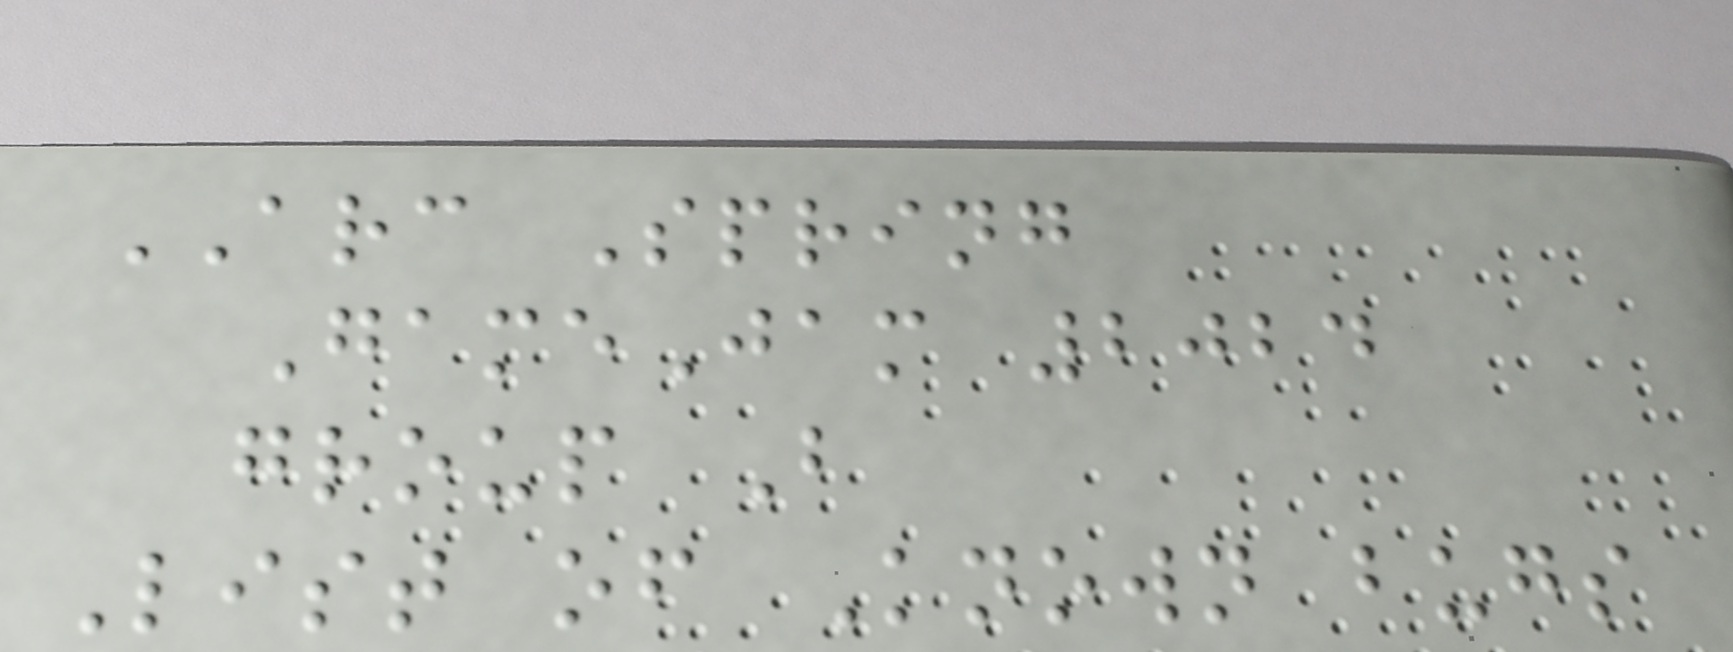ARC Spring
GameJam 2024
group B
List of Known bugs
